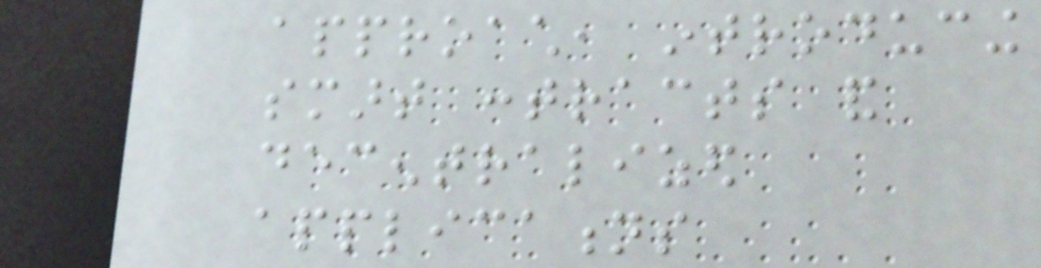approach, introducing
smart contracts and
decentralized
applications
